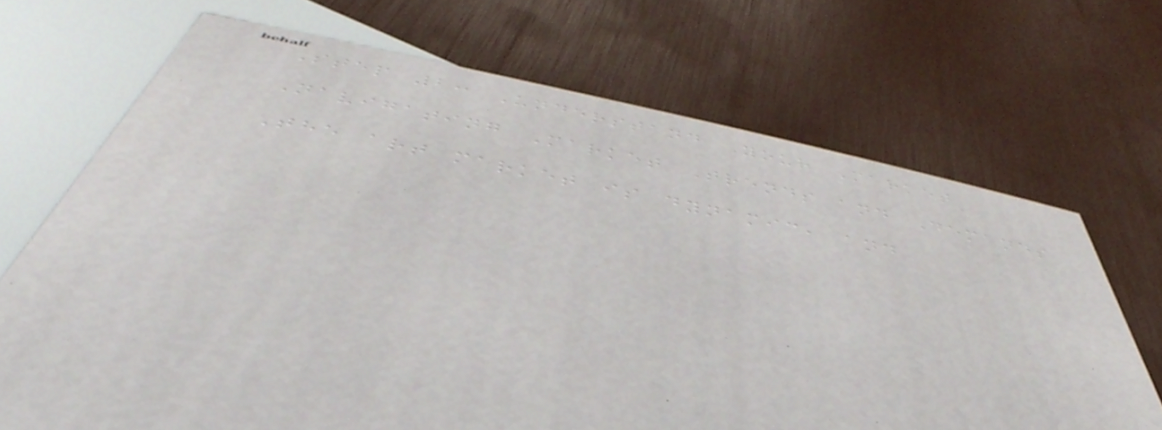Step 2: Understand Your Market
Navigating Market Trends and Demands
The art market is dynamic, and
